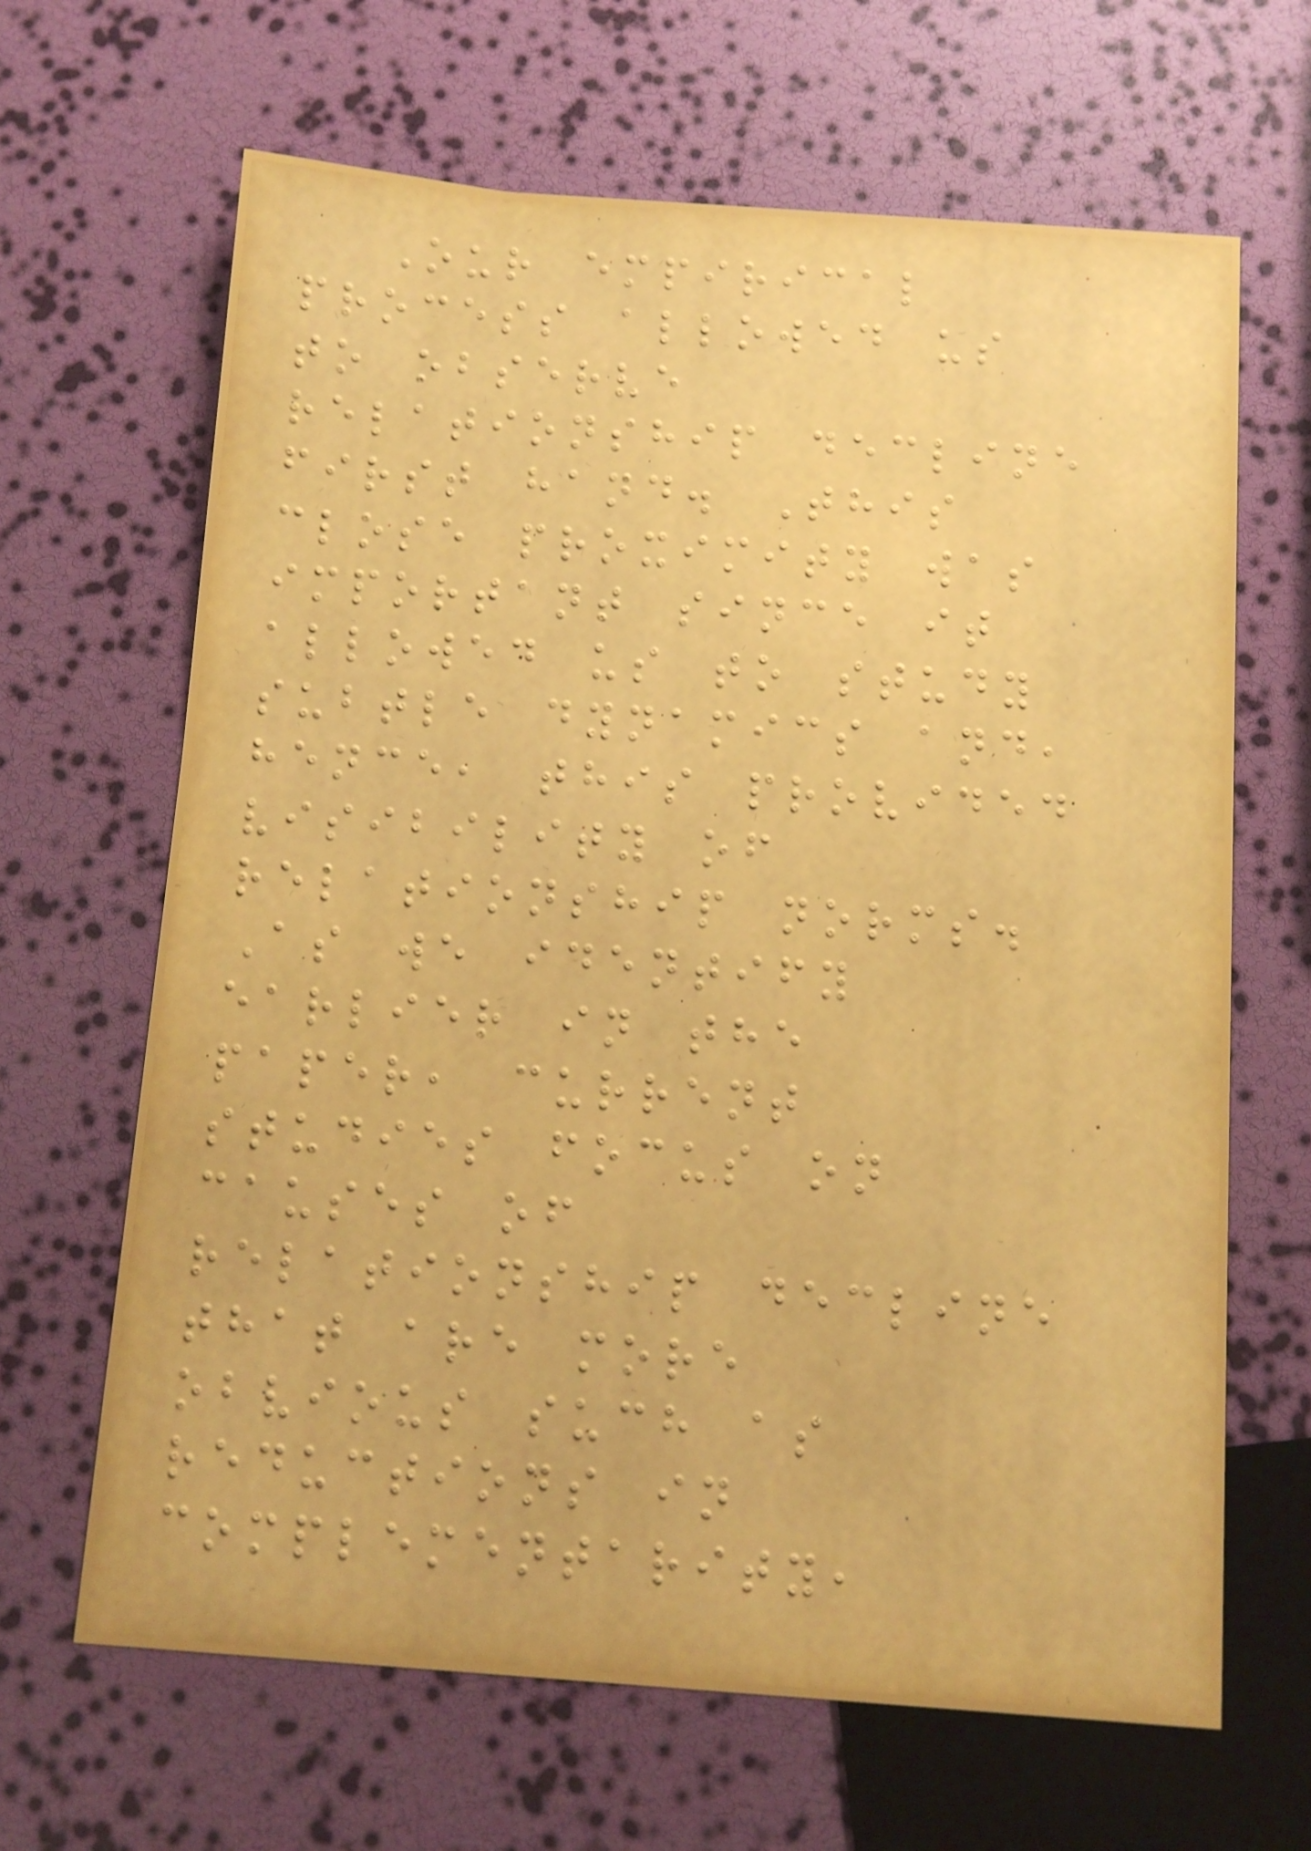Our empirical
process allowed us
to observe
relationship decline
first hand. This
close proximity was
important since it
allowed us to study
subtle dynamics and,
hence, this provided
visibility of
relationship norms.
As we identify
earlier in the
paper, current
studies focus on
causes of
relationship decline
that are more
obvious such as
reductions in
complementarity,
